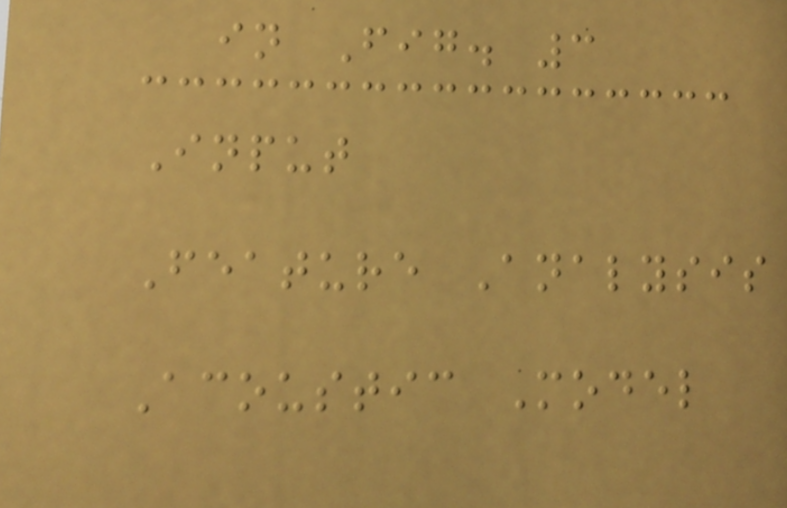in Fig. 3
Input
Feature Analysis
Acoustic Model
